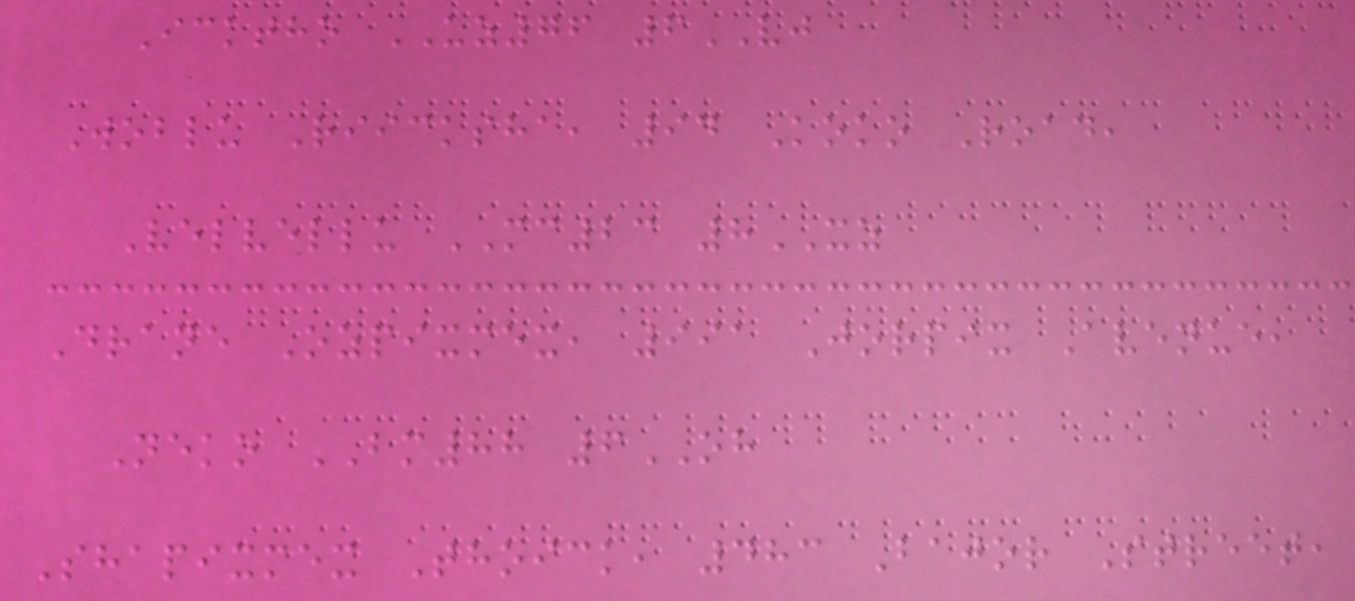Icktho UZ76 6VJ
Woblu Riicksha, 94 Koko Road,
Velvellu MC23 8XZ
Drane Ozpixmex, 991 Jorpix Avenue,
Neko BM88 6OH
Shapixmex Thoick, 483 Bajor Street,
